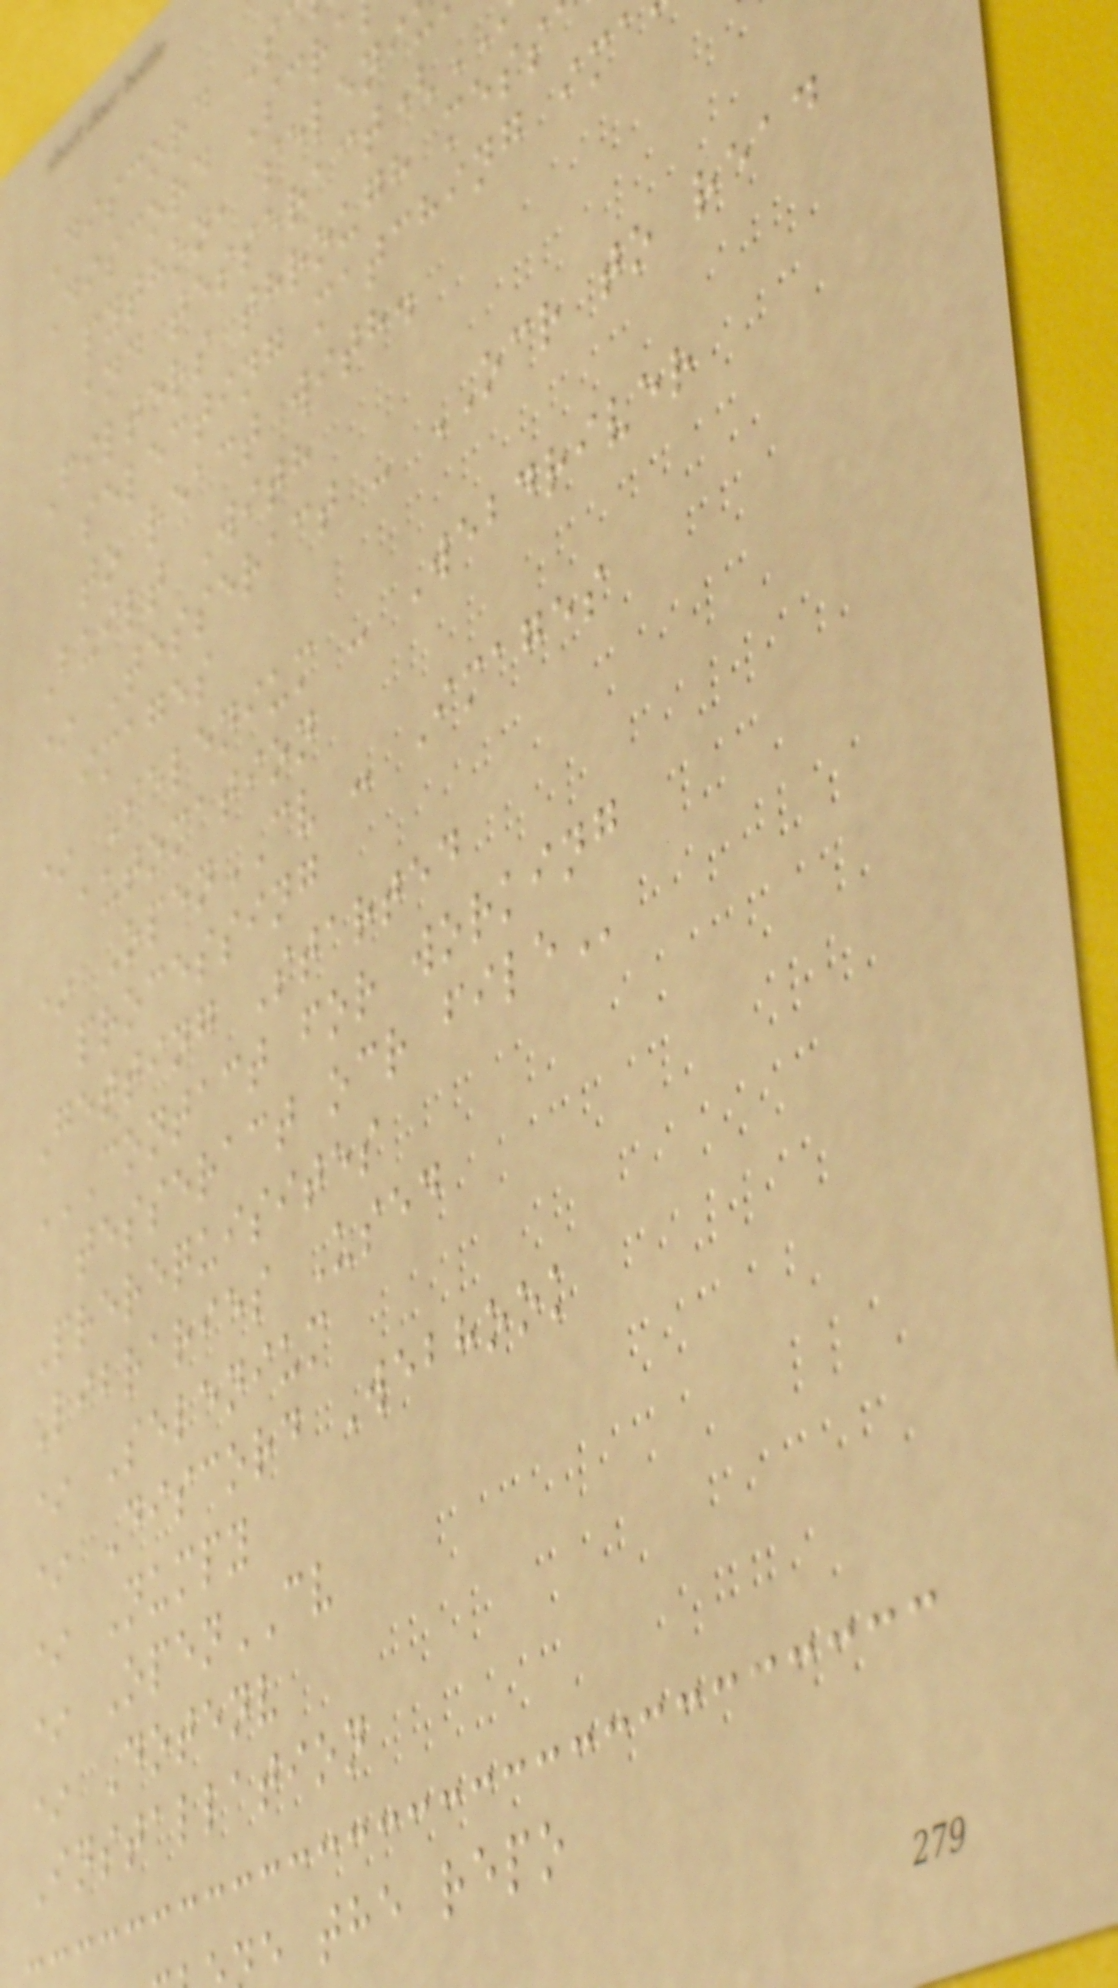Discord S
Discord Scra
python, seleni
and tesseract(
Filters through mess
selecting matching ima
to react with.
Built With
* Tesseract - OCR to read
images
* Selenium - Webdriver
automation
* OpenCV - Images
processing
Getting Started
CONTACT FOR WORKING
tesseract ocr
Prerequisites
Libraries Used
* Selenium
* Discord Webhook
* Numpy
* OpenCV
* Dotenv
Installation
e the repo
